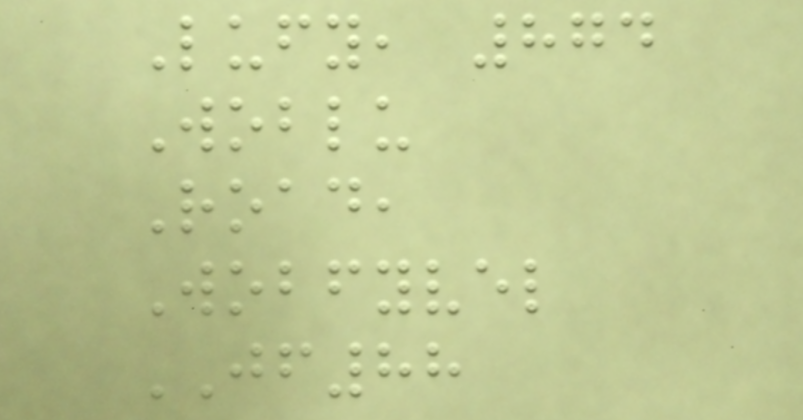Lufy, 874
Woblu
Road,
Wobfyvel
JF88
